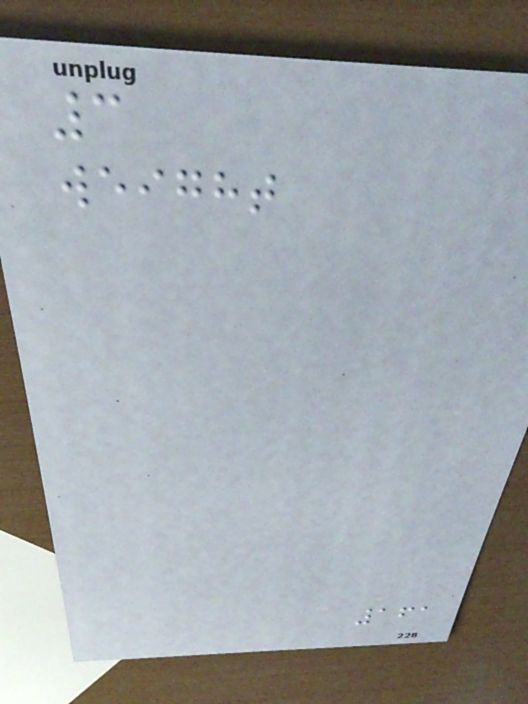3
weight
161
